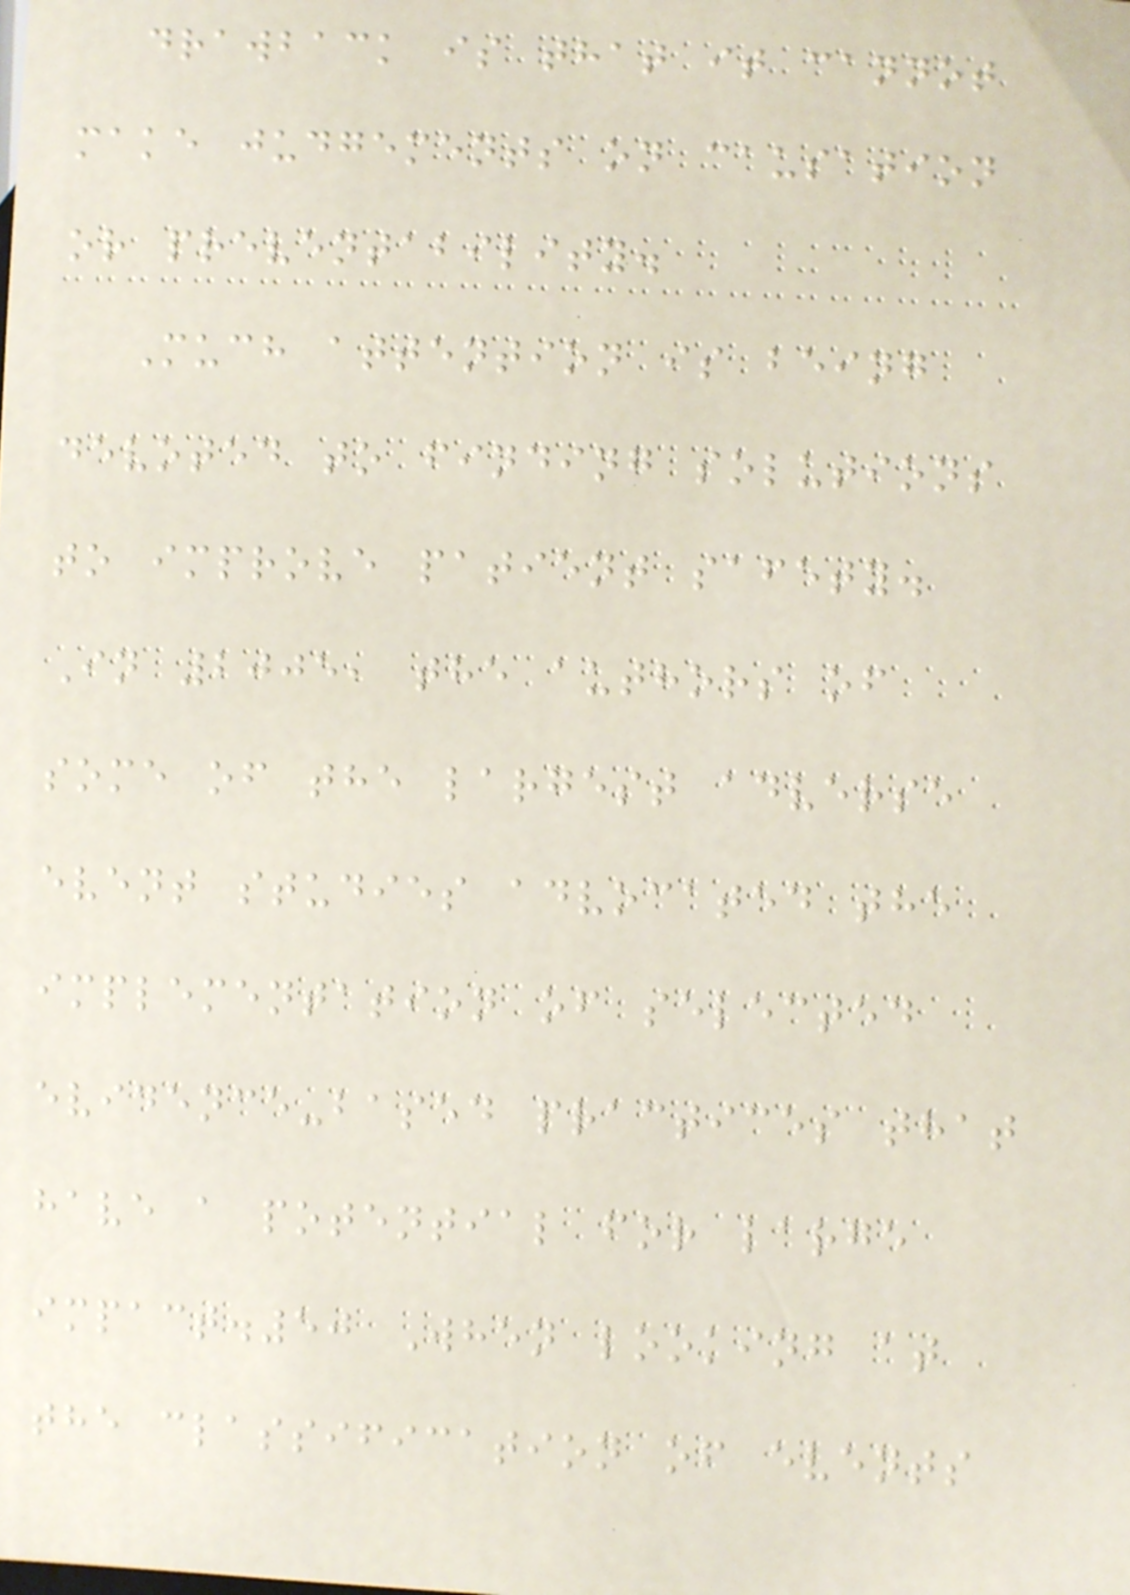drawback is that it cannot
make judgements on causation
or preventability.
Much attention is being
devoted to finding solutions
to improve patient safety.
In 2005, the authors of
some of the largest adverse
event studies advocated the
implementation of selected
evidence-based practices that
have a potential for large
impact.50 When looking at
the classification of events
